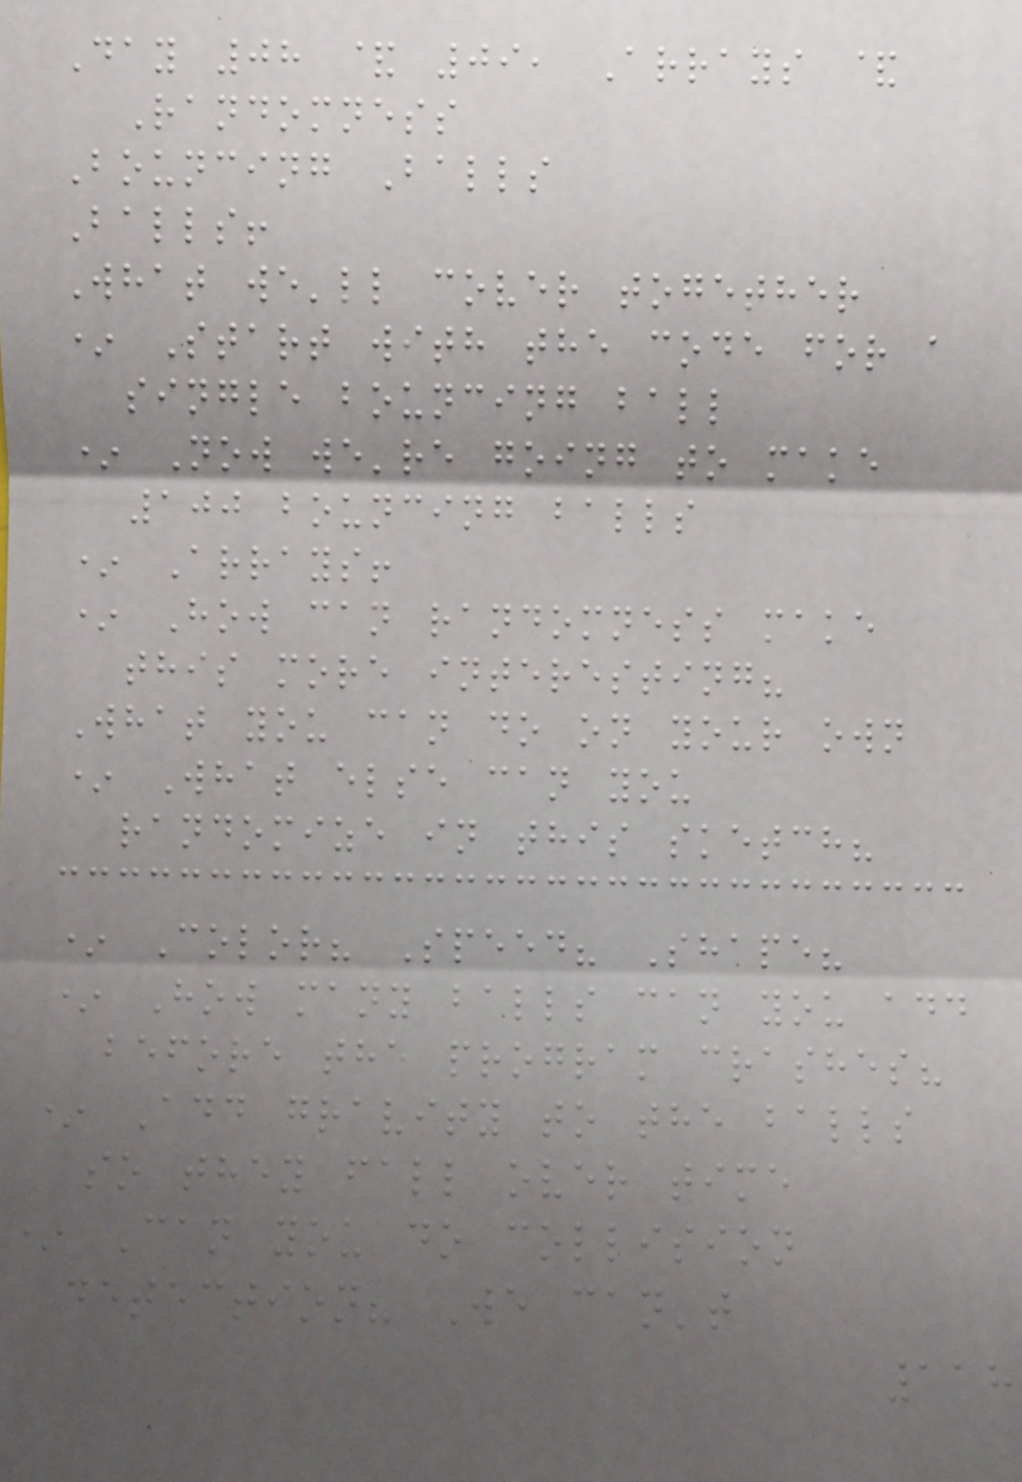Day 08 & 09, Arrays &
Randomness
Bouncing Balls
Balls!
What we'll cover together
* Start with the code for a
single bouncing ball
* Now we're going to make
100 bouncing balls
* Arrays!
* How can randomness make
this more interesting?
What you can do on your own
* What else can you
randomize in this sketch?
* Color? Speed? Shape?
* How many balls can you add
before the program crashes?
* Add gravity to the balls
so they fall over time
* Can you do collision
detection? We can't
118
